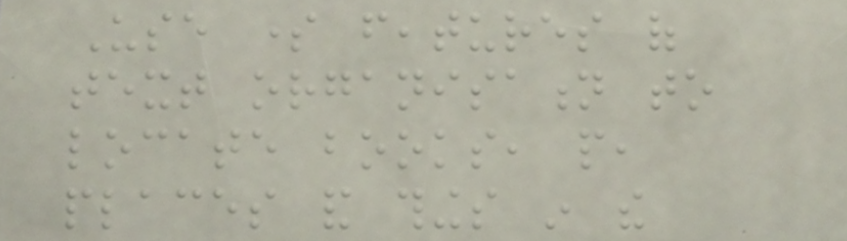Use some features of
text organisation to
locate books, people,
places and things in the
